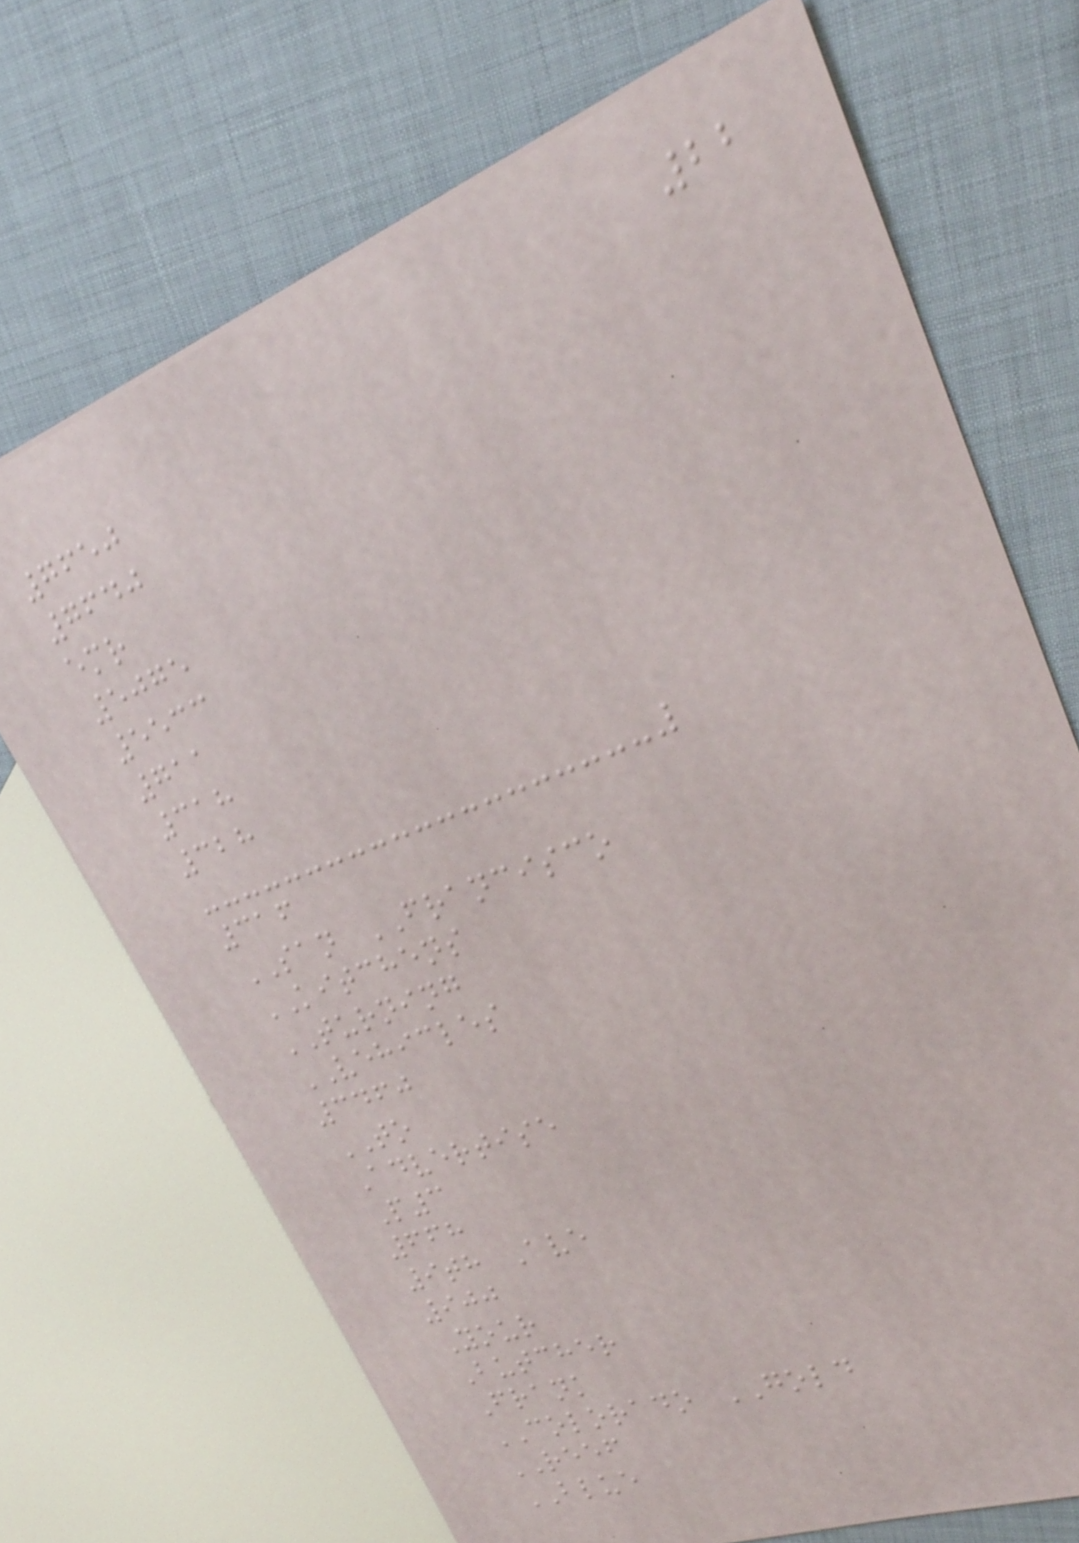22
7650
7640
emr
5075
5533
711
318
328
316
SAN FRANCISCO
KITCHENS
TURNING
VEHICLES
3460
TO
Advertise
P3
668
9th Ave
900
Your
Butcher
Frank
COLORADO GOLD
REEF
BLUE
